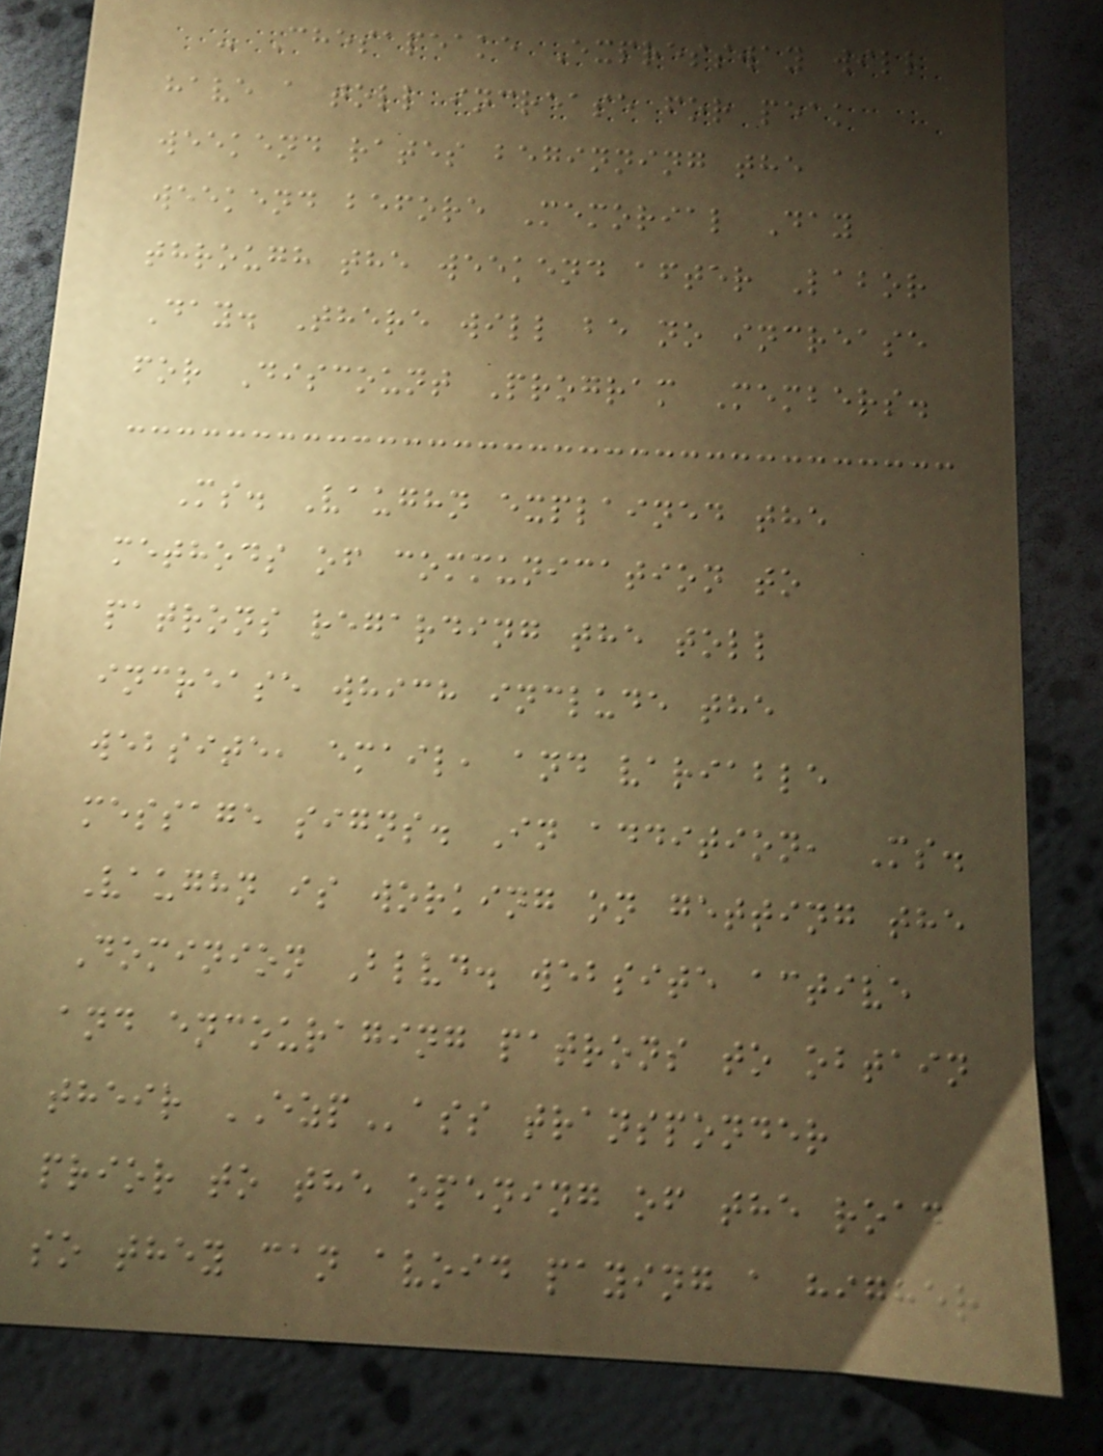- Chesapeake Expressway will
have a toll increase for peak
weekend rates beginning the
weekend before Memorial Day
through the weekend after Labor
Day. There will be no increase
for Discount Program Members.
Ms. Vaughn explained the
methods of communication to
patrons regarding the toll
increase which include the
website, email, and variable
message signs. In addition, Ms.
Vaughn is working on getting the
Dominion Blvd. website active
and encouraging patrons to obtain
their EZPass transponder
prior to the opening of the road
so they can avoid paying a higher
